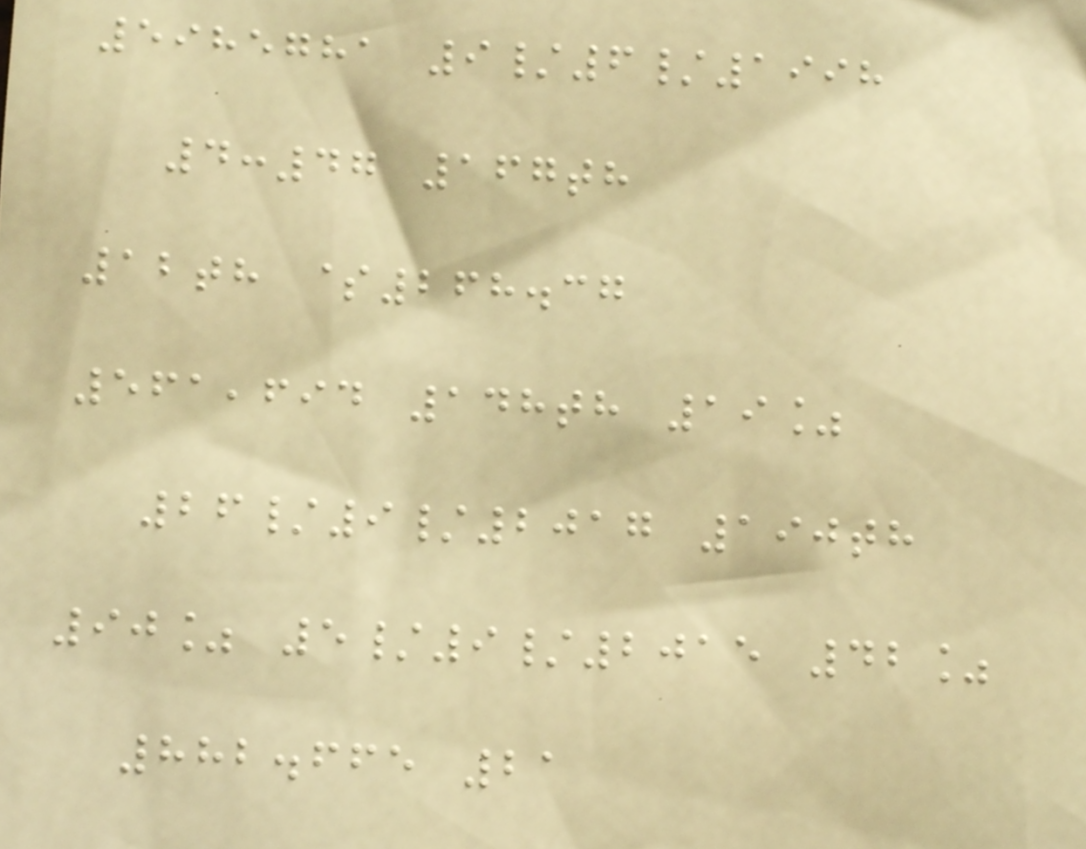5985781 9/6/1998
4:47 167th
12th $268.37
561,694 148th 19%
26/9/2017 190th
90% 5/9/2015 42%
882.665 21
